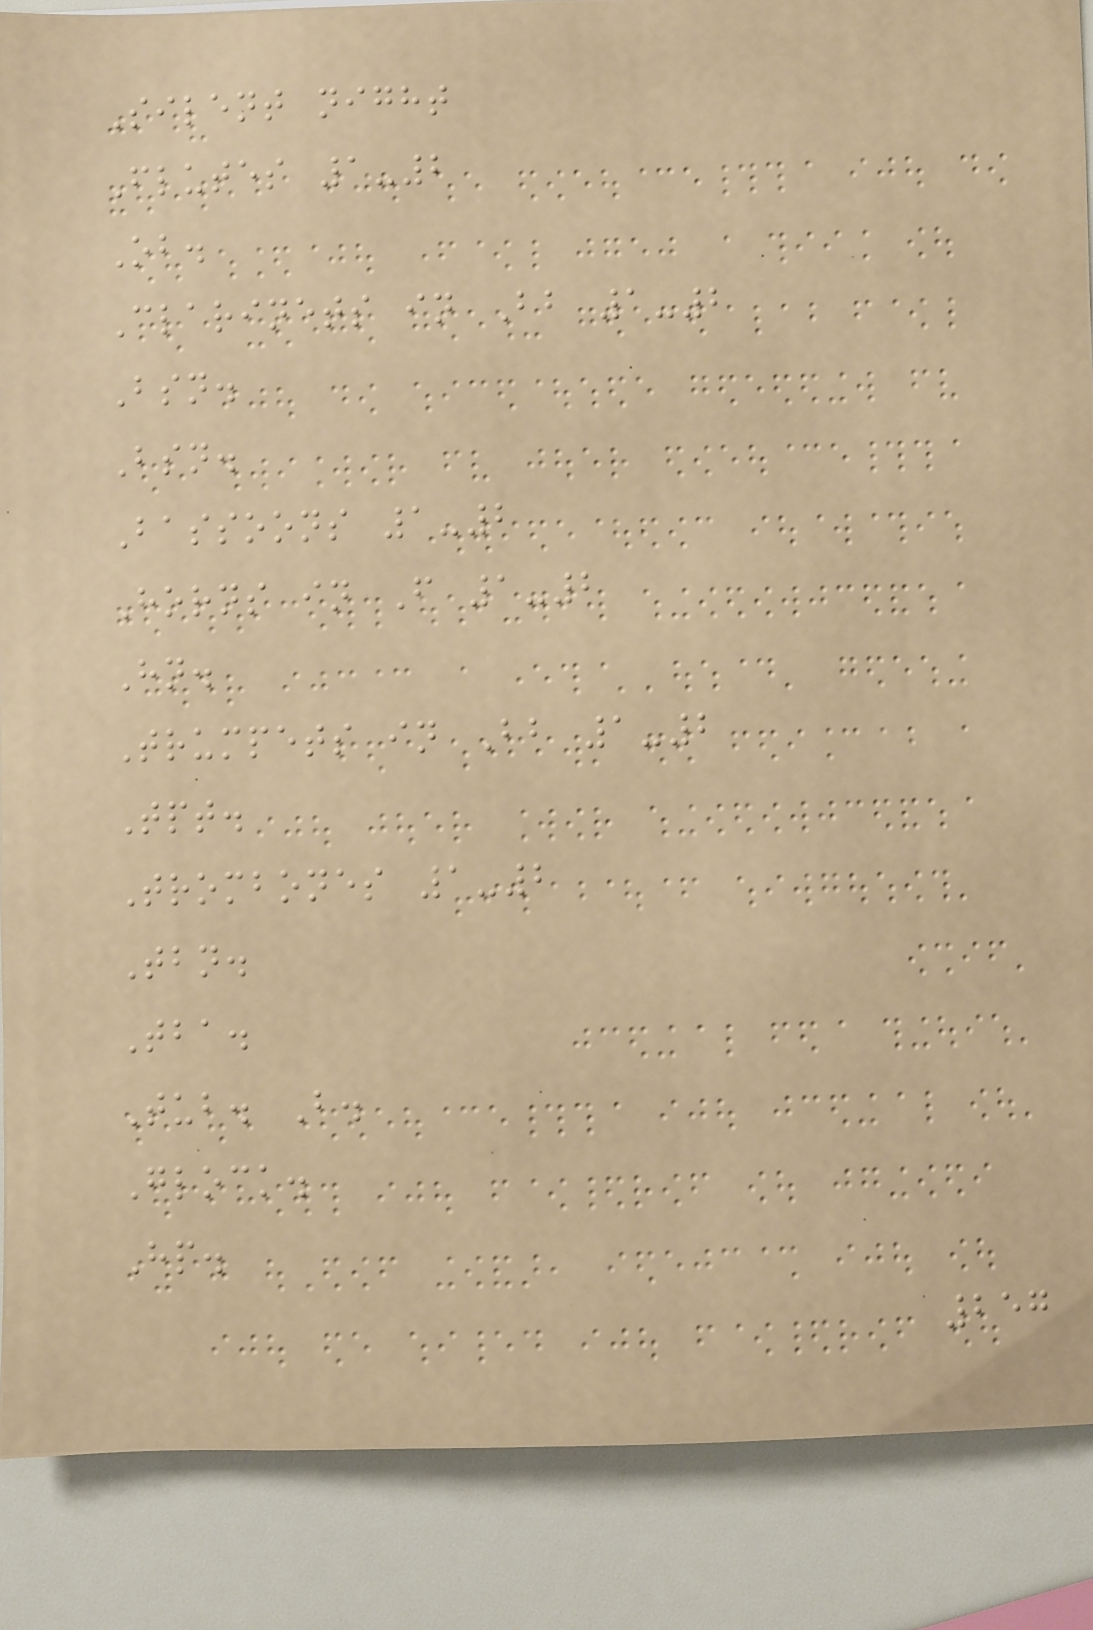Silent night
Flutes 1-2
Ob.
Clarinets in Bb 1-2
Bsn.
Bsn.
Bassoons 1-2
Horns in F 1-2
Hn.
Trumpets in Bb 1-2
Tpt.
Trombones 1-2
Tbn.
Tba.
Tub. B.
Glock.
Hp.
257
